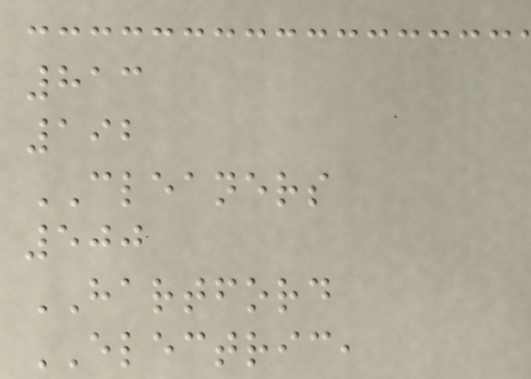813
192
CLEANERS
500
HARTFORD
ELECTRIC,
